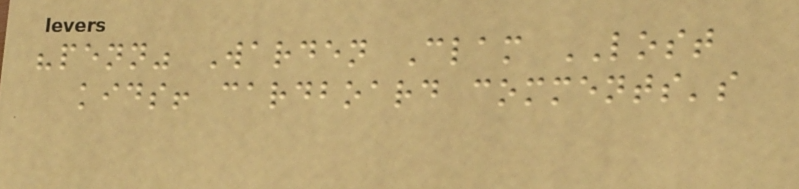"penn" Warden Clam LOST
kids! cardboard comments's
